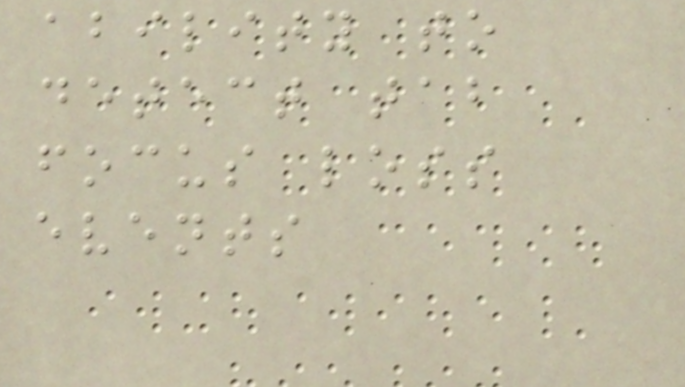ability to
detect tab
focus loss
events
